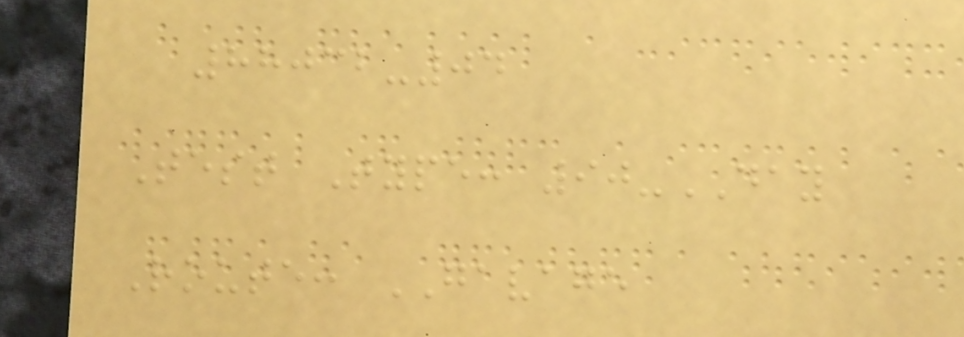88032-04
Test Type: 90-DAY
Route: GAVAGE
